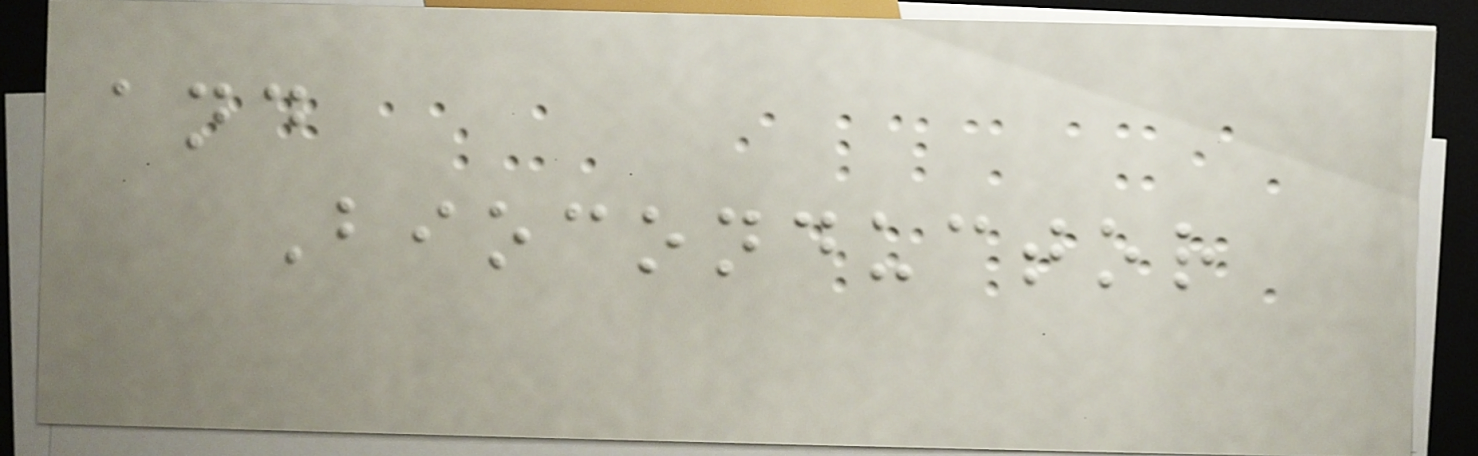and
Bioconductor
